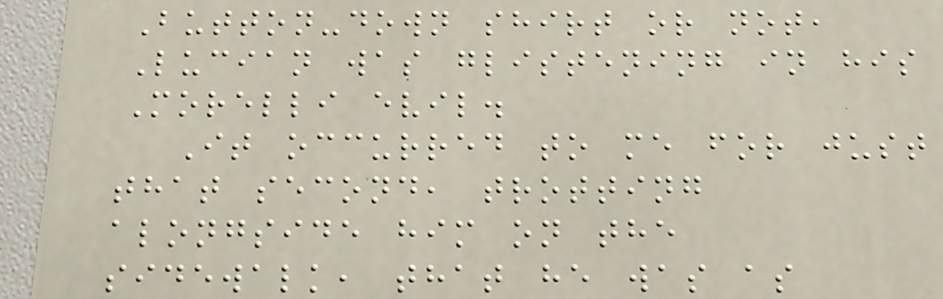Button-down shirt or not,
Lucian was glistening in his
Morelli evil.
It occurred to me for just
that second, trotting
alongside him on the
sidewalk, that he was as
